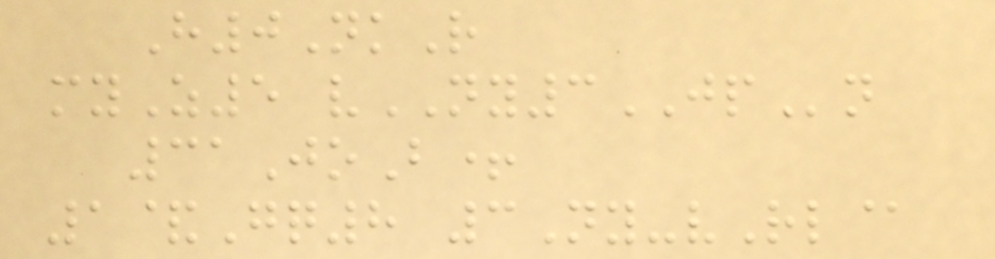H0NkR
myZ5 vNY3JPn
31JoB+
1&Gq8 3Ny-vRl@
